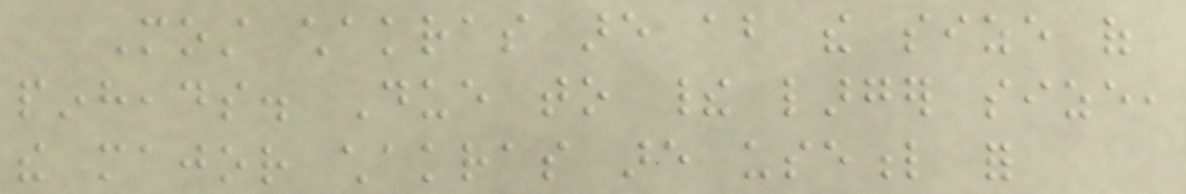Most chakras are about the size of
pinheads. Due to their larger size,
the major chakras are useful for
